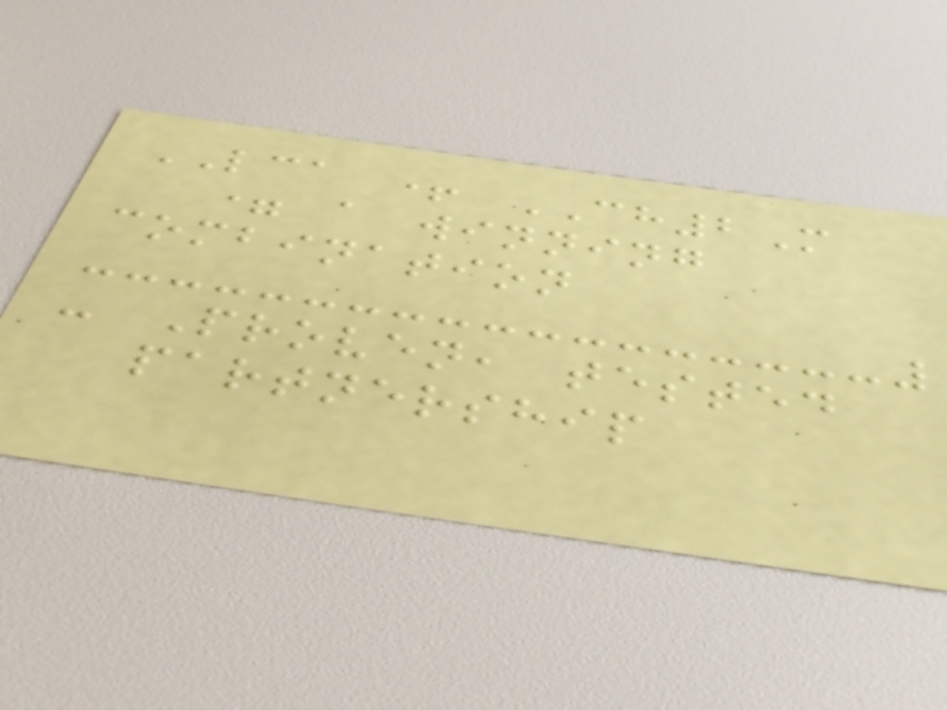LCA + CH2M
= a winning
combination
- Proven, tested
partnership
